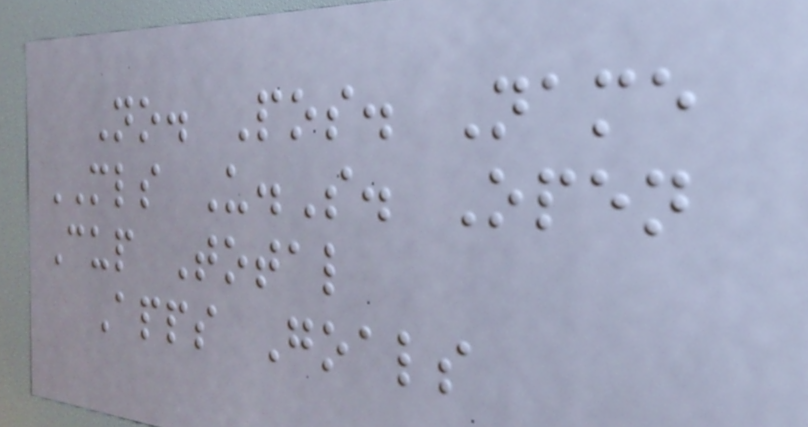No. Pos. Name
MLS U.S. Open
Cup Total
Apps Goals
